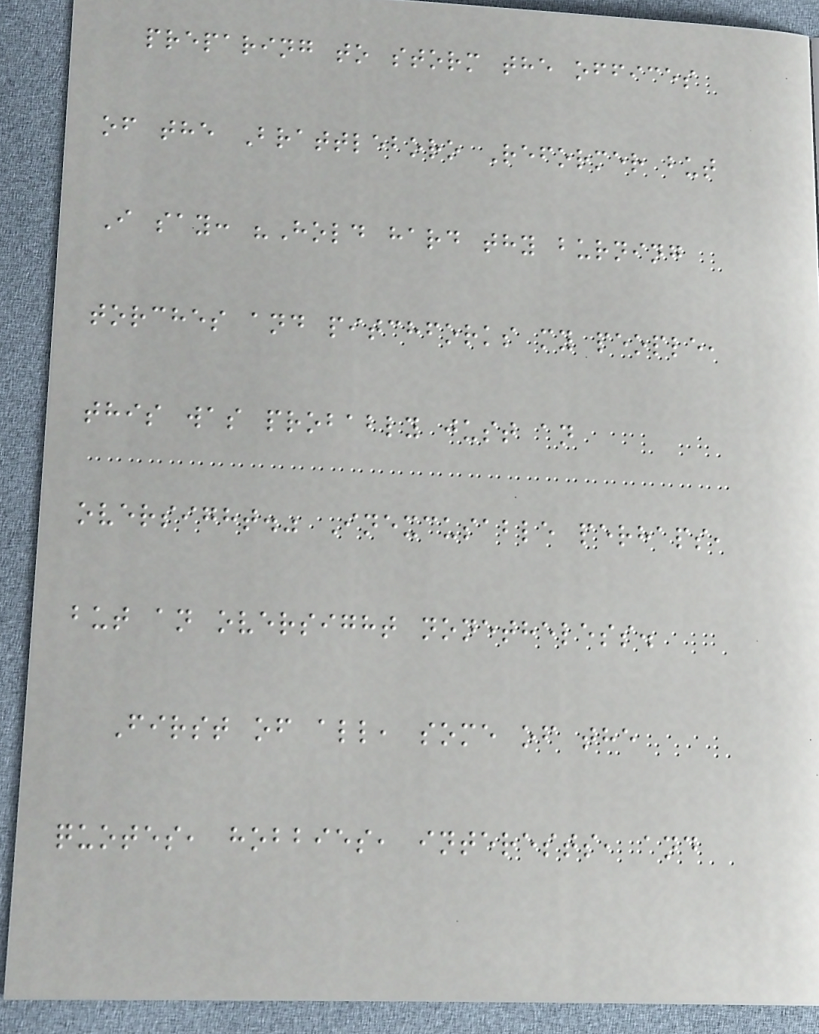preparing to storm the offices
of the Brattleboro Reformer but
I say: "Hold hard thy burning
torches and pitchforks my people,
this was probably just an
oversight." Inexcusable perhaps,
but an oversight nonetheless.
First of all, some of the
quotes, hobbies, interests, and
